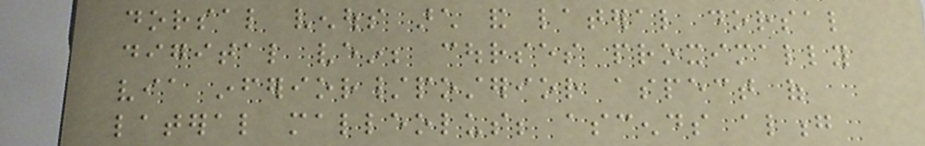dorsal venous arch and lateral dorsal
digital vein; courses proximally
via inferior/posterior aspect of
lateral malleolus; ascends along
